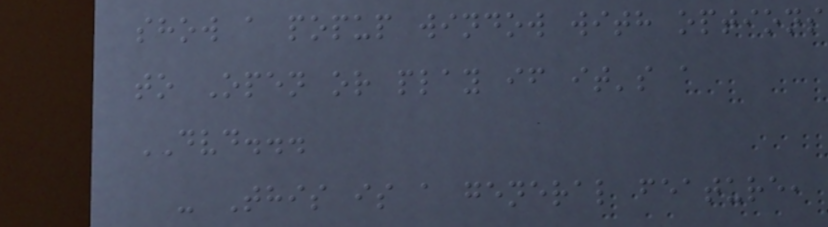show a popup window with options
to Open or play if it's a
DVD...
- This is a general feature,
